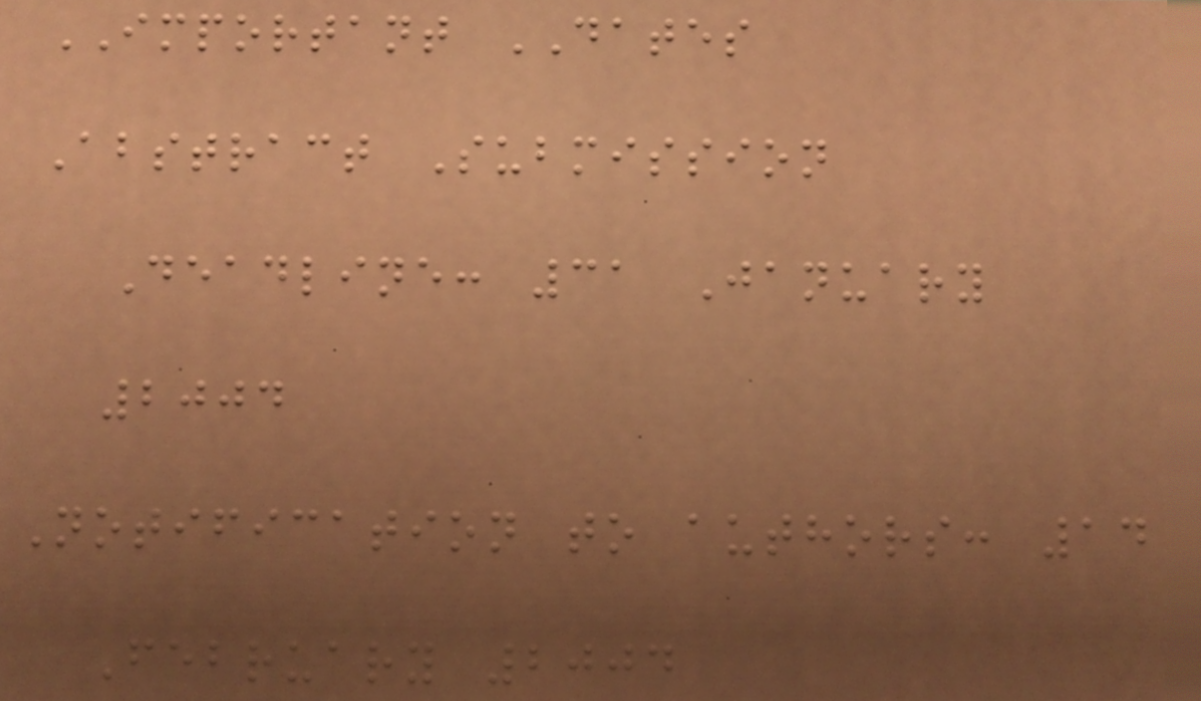IMPORTANT DATES
Abstract Submission
Deadline: 31 January
2004
Notification to authors: 14
February 2004
